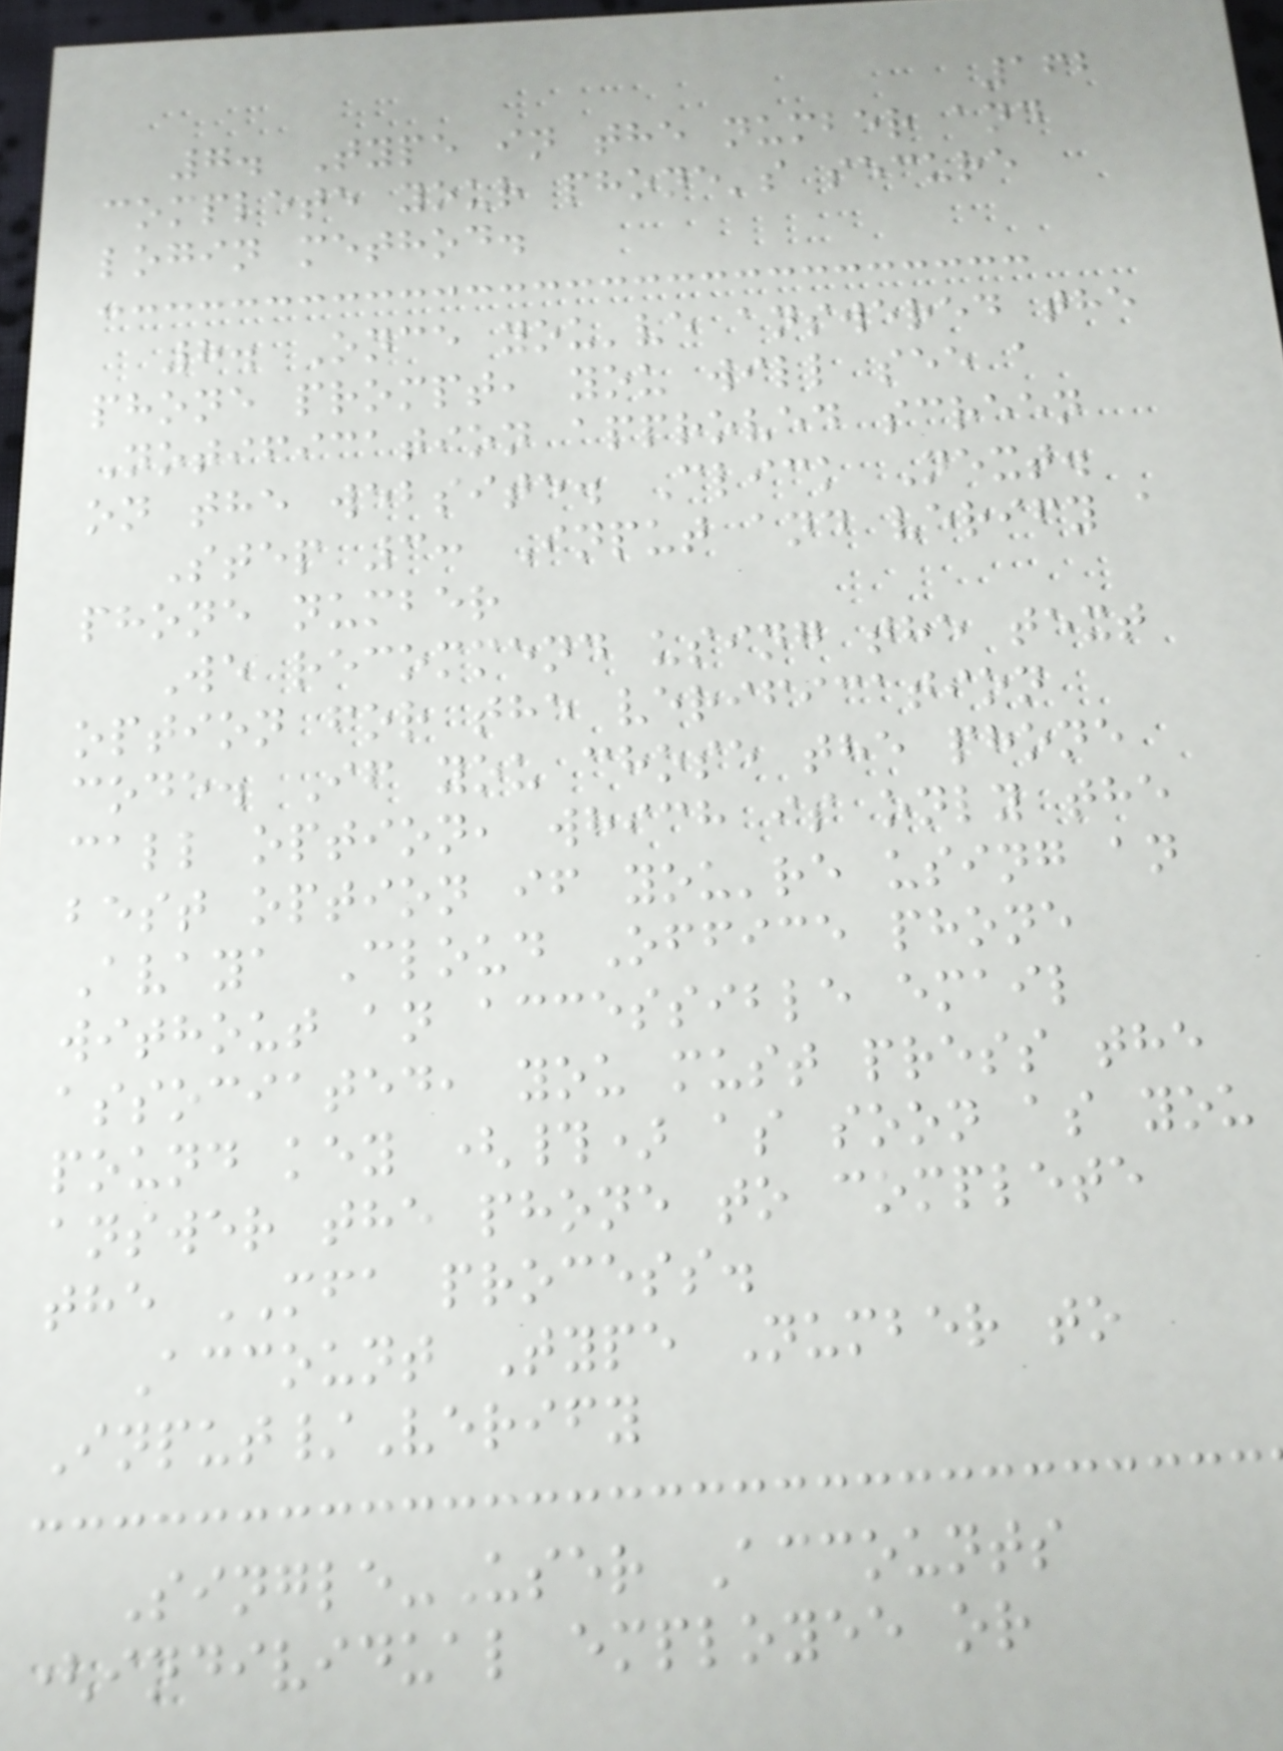162
7. Type in the number and
complete your phone's secure
login method.
8. Once you've answered the
phone prompt, you will see a
Notification approved screen
on the website. Click Next.
Step 3: Input and verify a
phone number
We recommend using the text
option for the verification
code. If you chose the phone
call option, which is only the
best option if you're using an
Avaya Cloud Office phone
without an accessible email
associated, you must press the
pound key (#) as soon as you
answer the phone to complete
the MFA process.
Account Type Number to
Input/Verify
Single-User Accounts
(individual employee or
